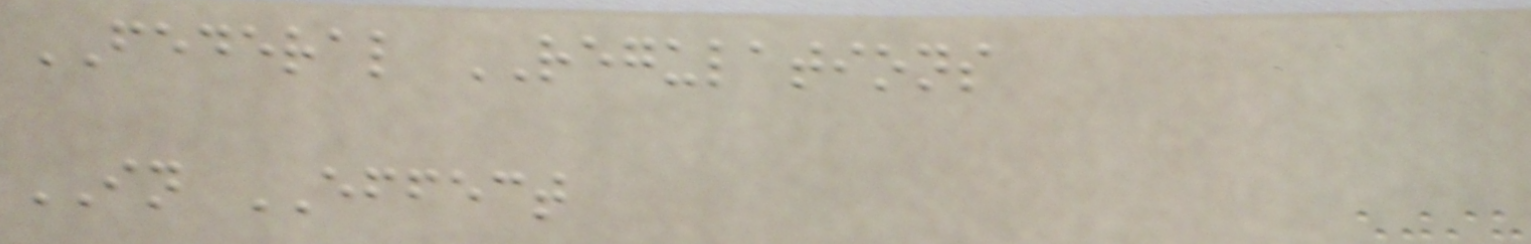FEDERAL REGULATIONS
IN EFFECT
